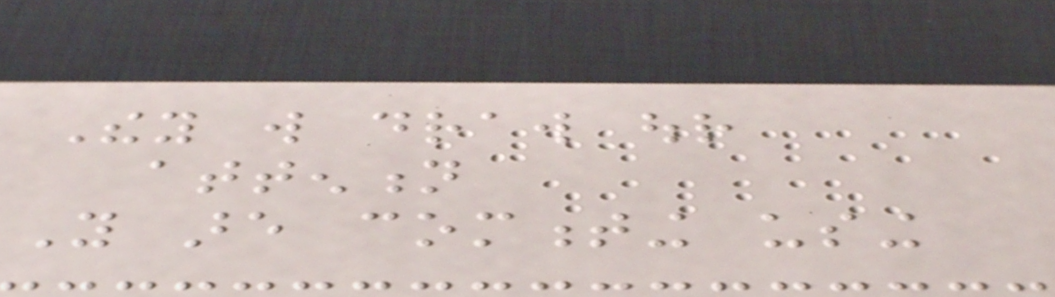They will draw our
attention
You are commenting using
